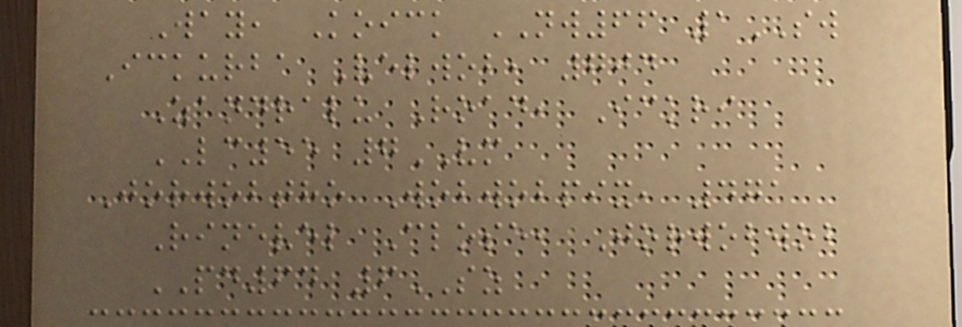Way, Koick NW66 1SW
Ickurba Velwob, 704
Zandralu Road, Ickri
LC55 7VM
Jorwobtho Wobwobpix, 471
Rinevel Close, Jorwobwob
PD64 6SZ
